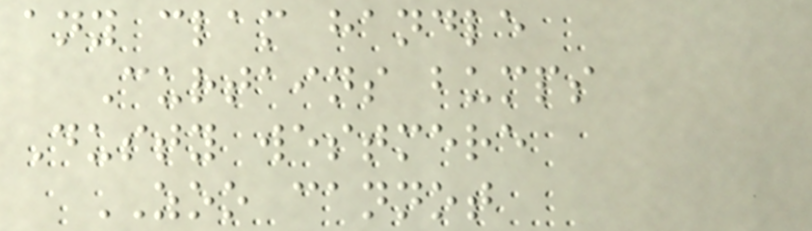any clam handle
Curtains bumps
Dusty westmere
ZOO cannot
